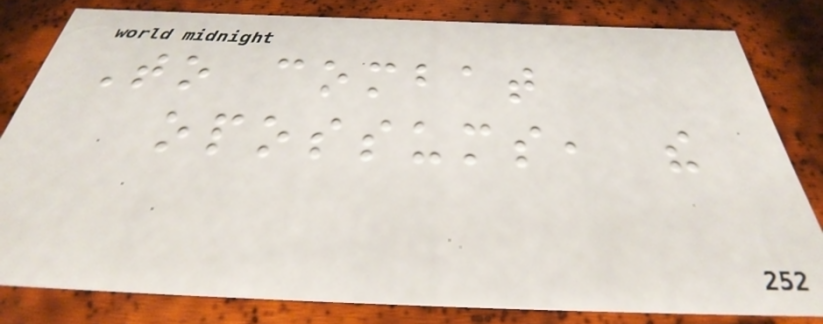To combat
opossums, the
